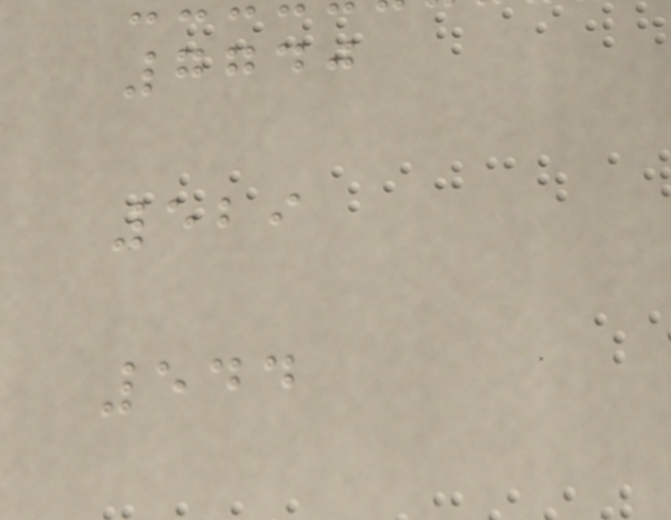7740
529
544
